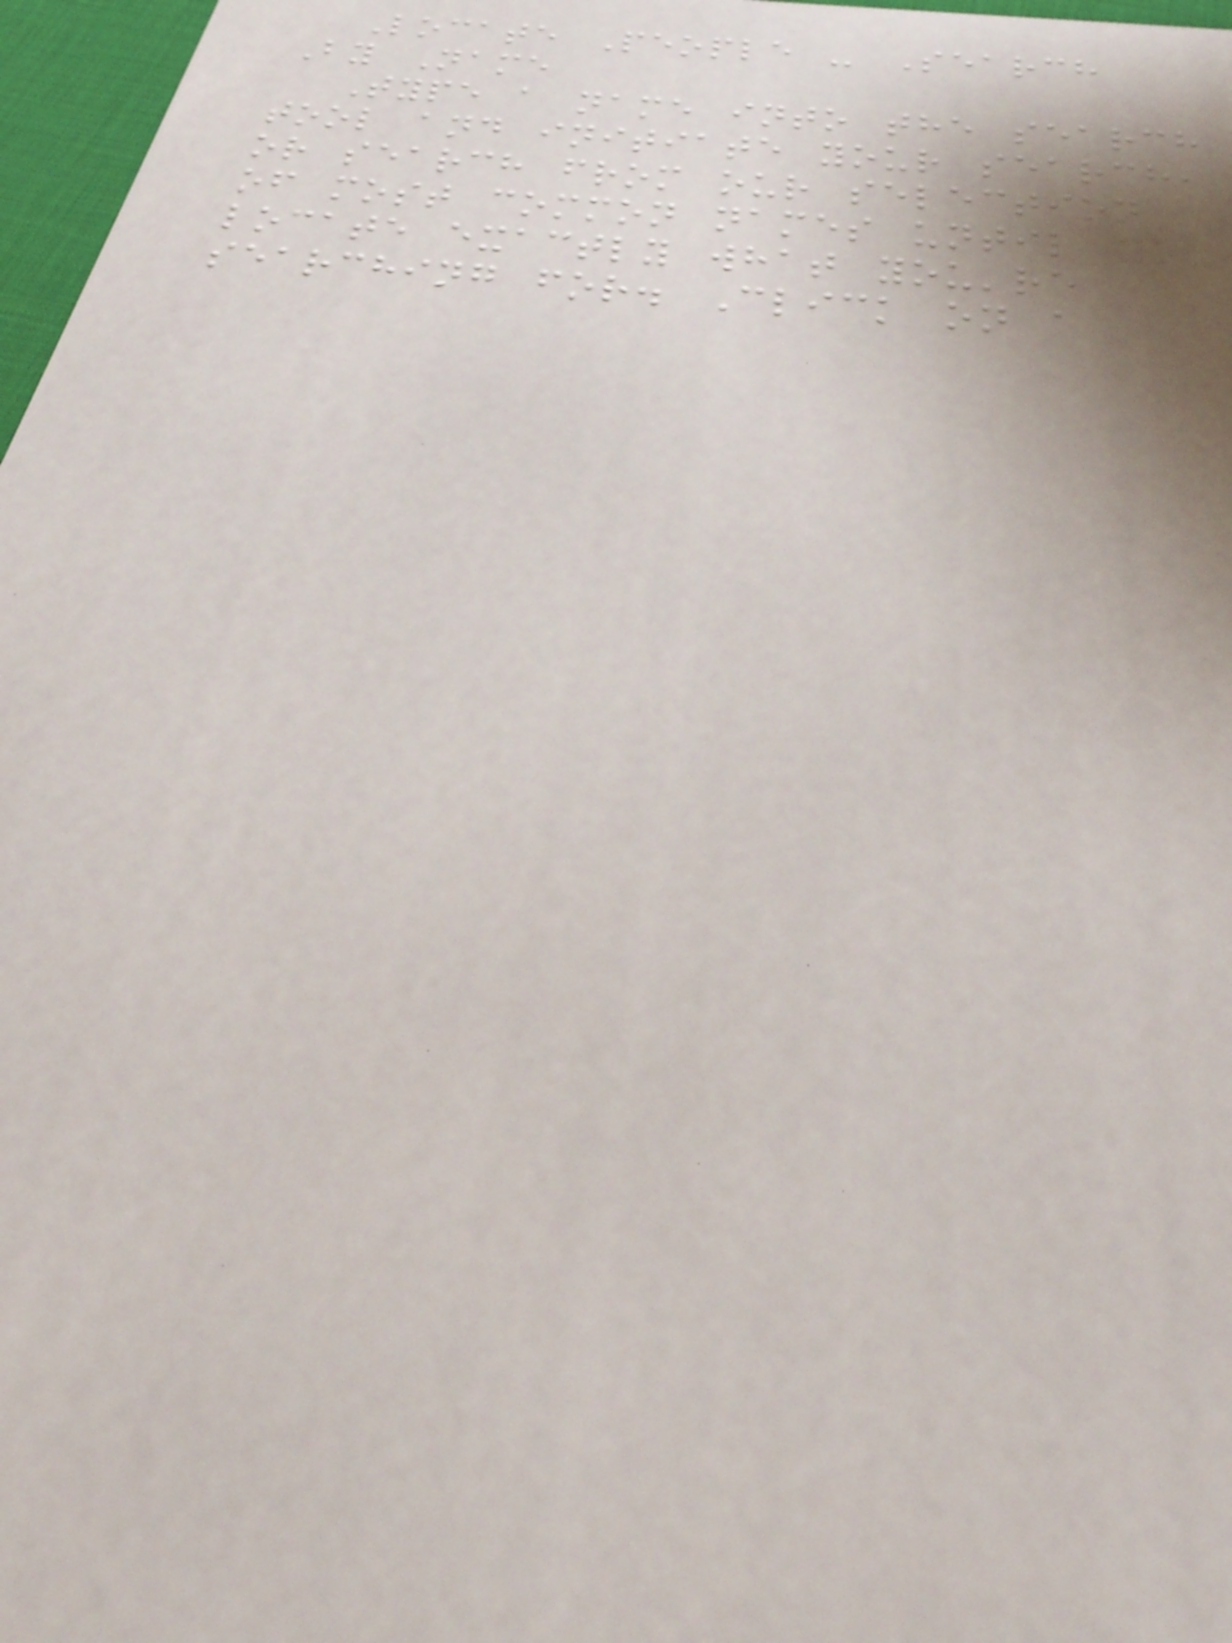Locate People - Search
By Name
Type a name into the search
tool and initiate your search,
or search from our selection
of most common names until you
locate exactly what you're
searching for. Click on a
